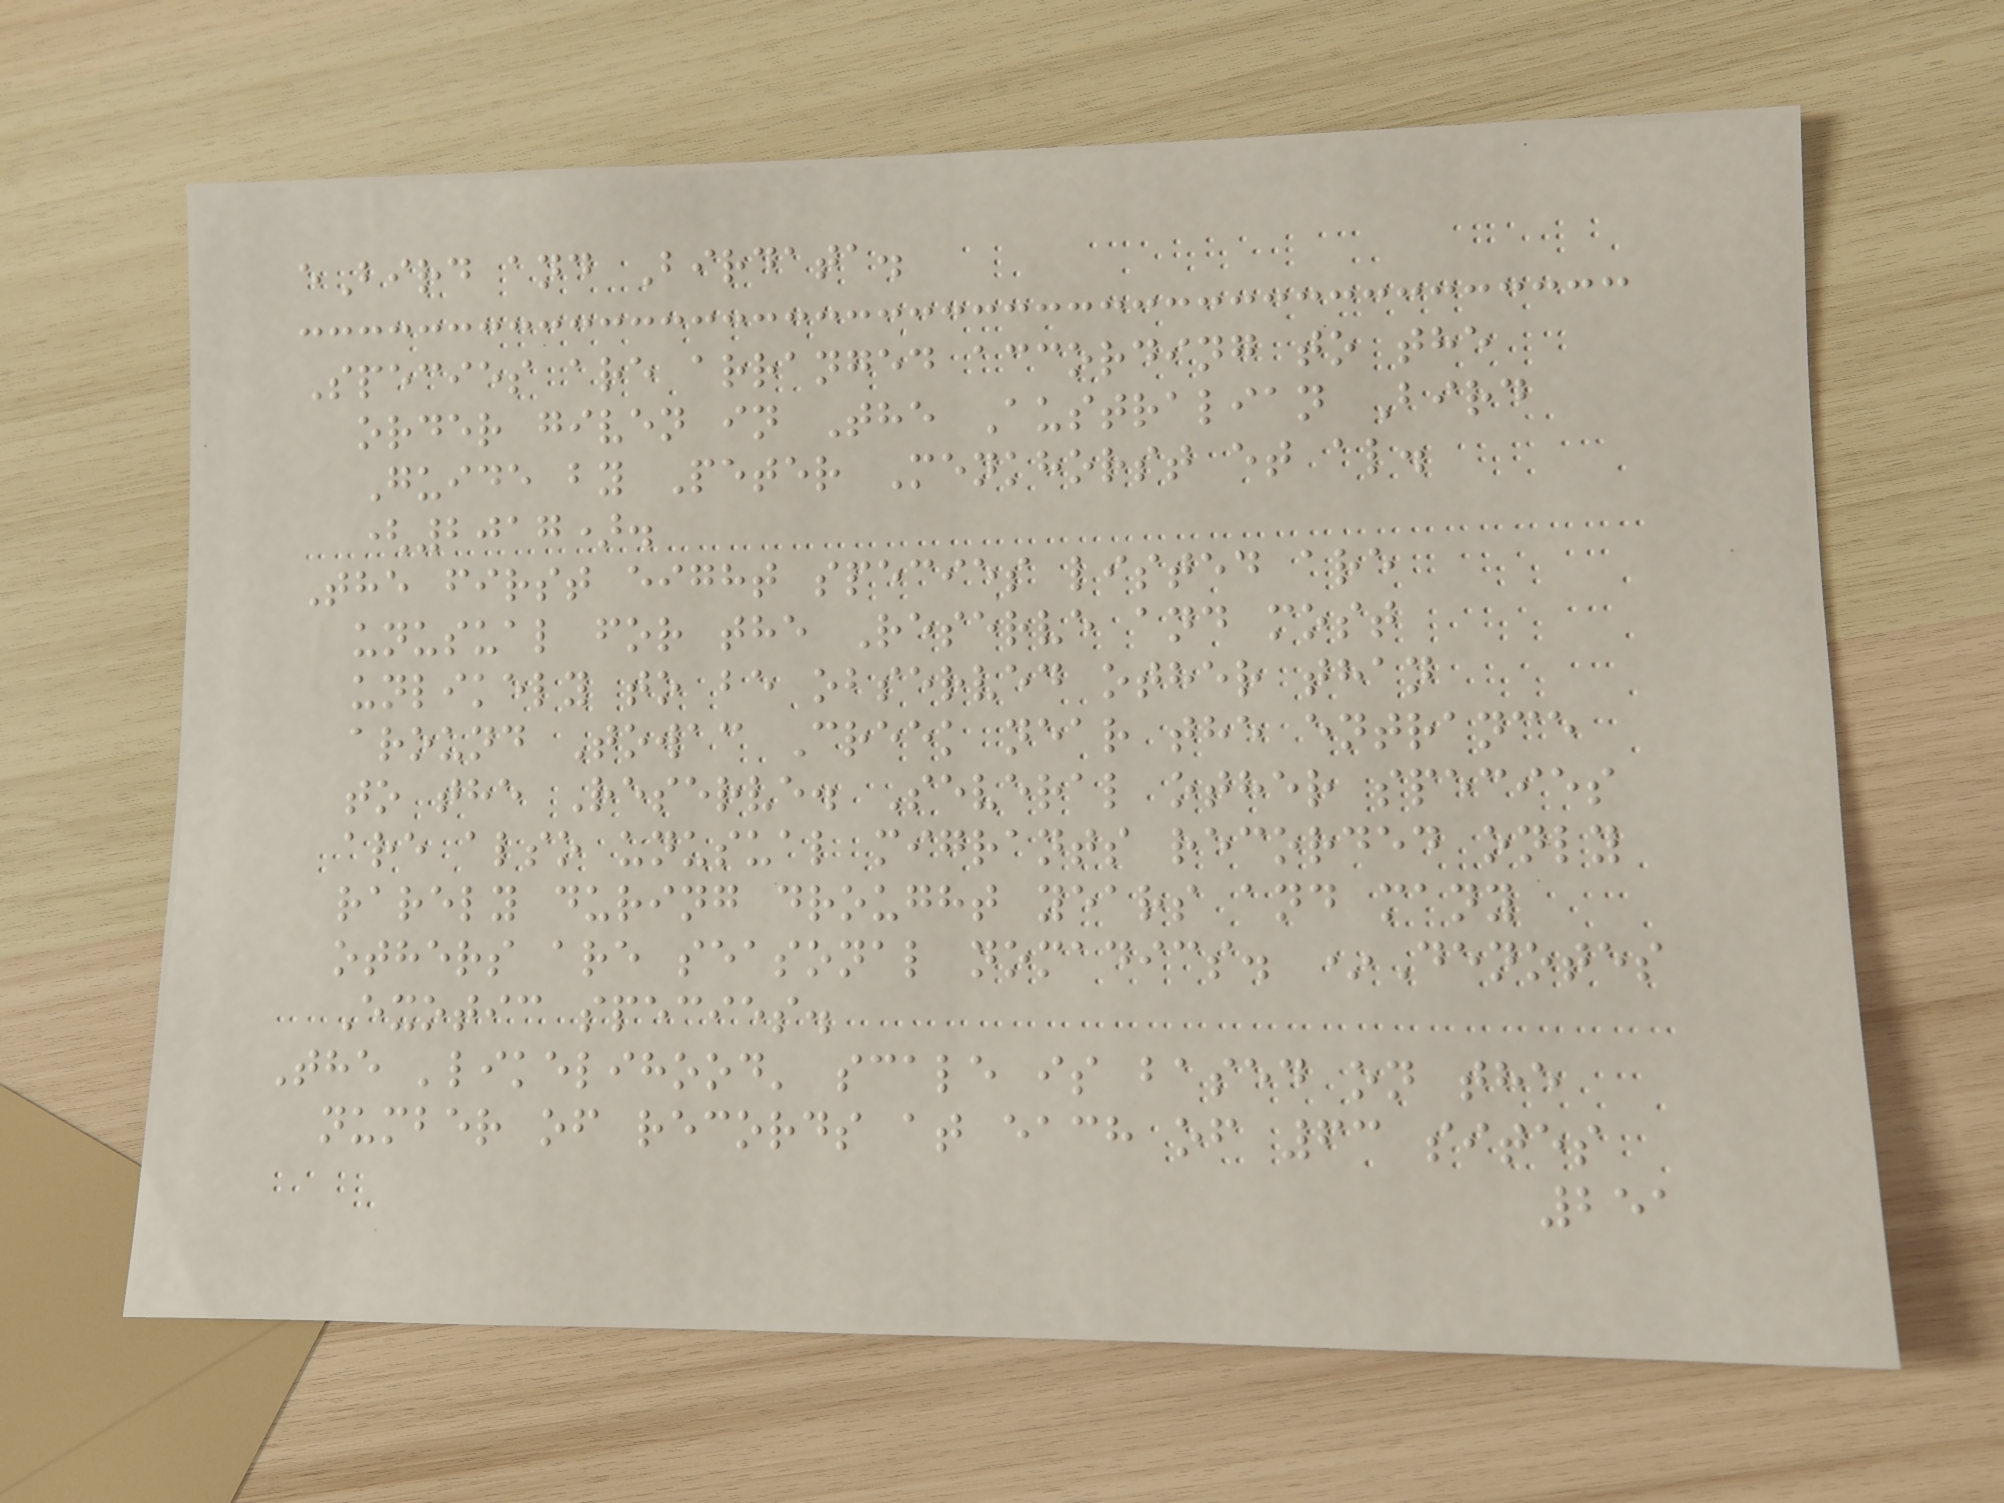eBird and Birdata.
Species are arranged according to the
order given in The Australian Bird
Guide by Peter Menkhorst et al.
(2017).
The first eight species listed are
unusual for the Reserve and most
unlikely to be observed other than
around Towac Creek near the entrance
to the Reserve. Several other species
are also unusual migrants recorded only
rarely during drought years and many
others are seasonal nomadics. *Denotes
Exotic species.
The 'likelihood' scale is based on the
number of records at each of 63 sites
251
